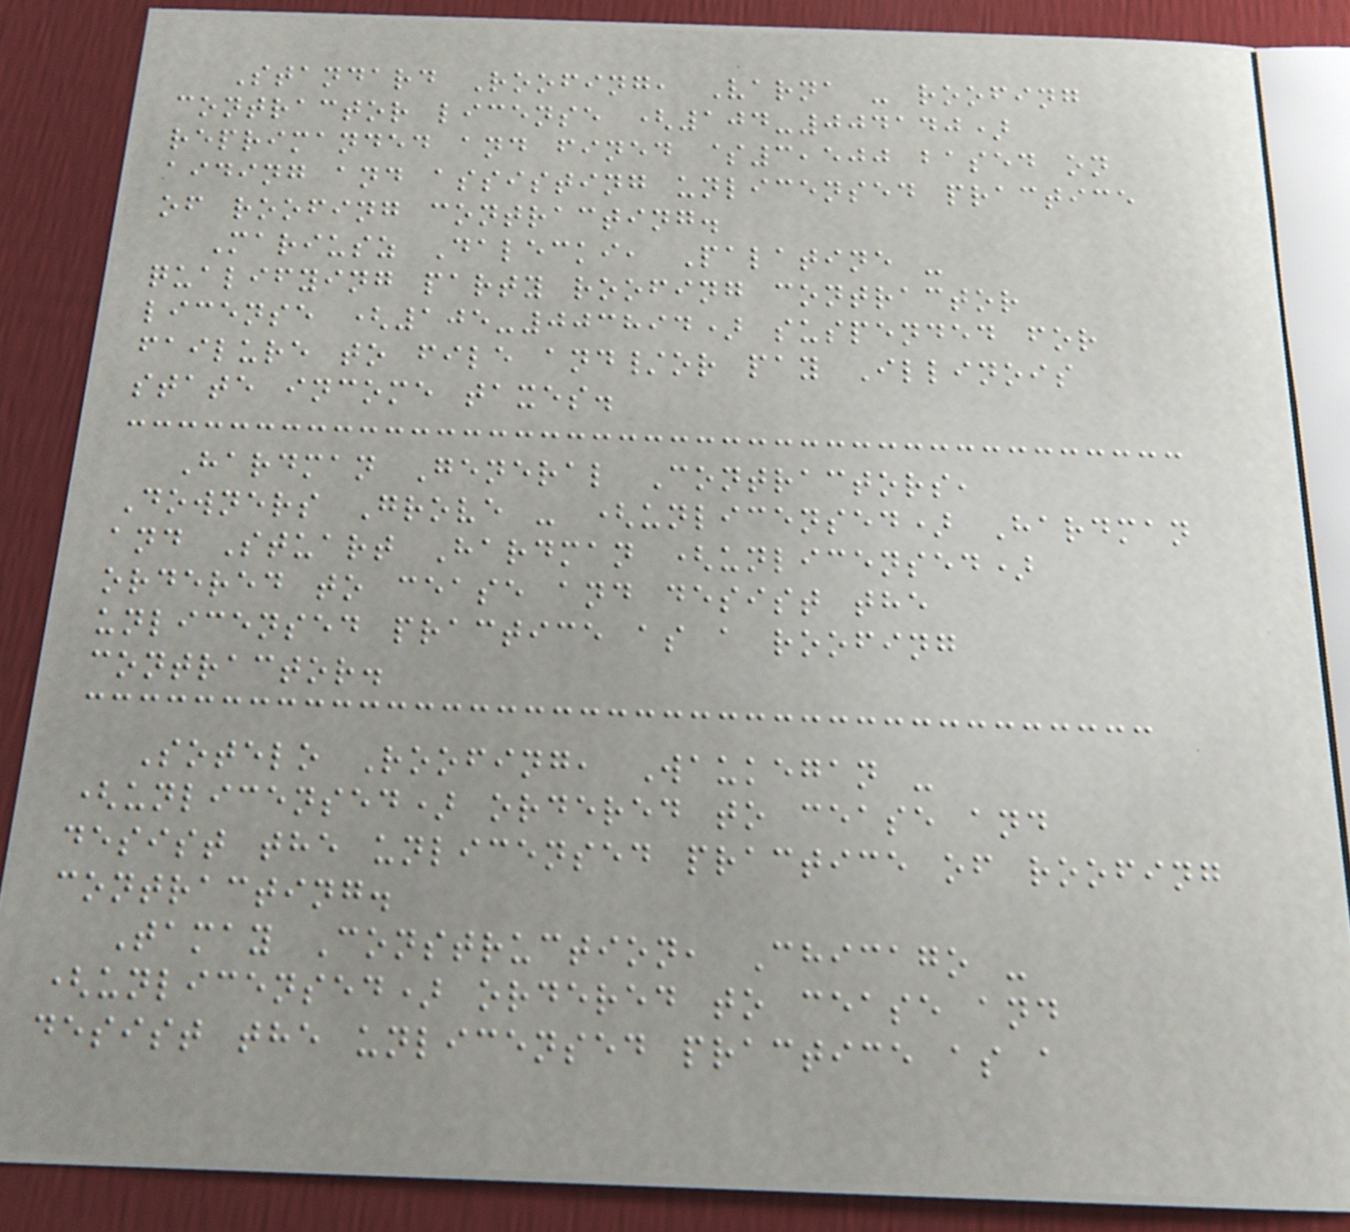Standard Roofing, Varna - roofing
contractor license (104-004140)
reprimanded and fined $3,500 based on
aiding and assisting unlicensed practice
of roofing contracting.
Mariusz Dalecki, Palatine -
qualifying party roofing contractor
license (105-003894) suspended for
failure to file and/or pay Illinois
state income taxes.
Hardman General Contractors,
Downers Grove - (unlicensed) Hardman
and Stuart Hardman (unlicensed)
ordered to cease and desist the
unlicensed practice as a roofing
contractor.
Sotelo Roofing, Waukegan -
(unlicensed) ordered to cease and
desist the unlicensed practice of roofing
contracting.
Tamay Construction, Chicago -
(unlicensed) ordered to cease and
desist the unlicensed practice as a
